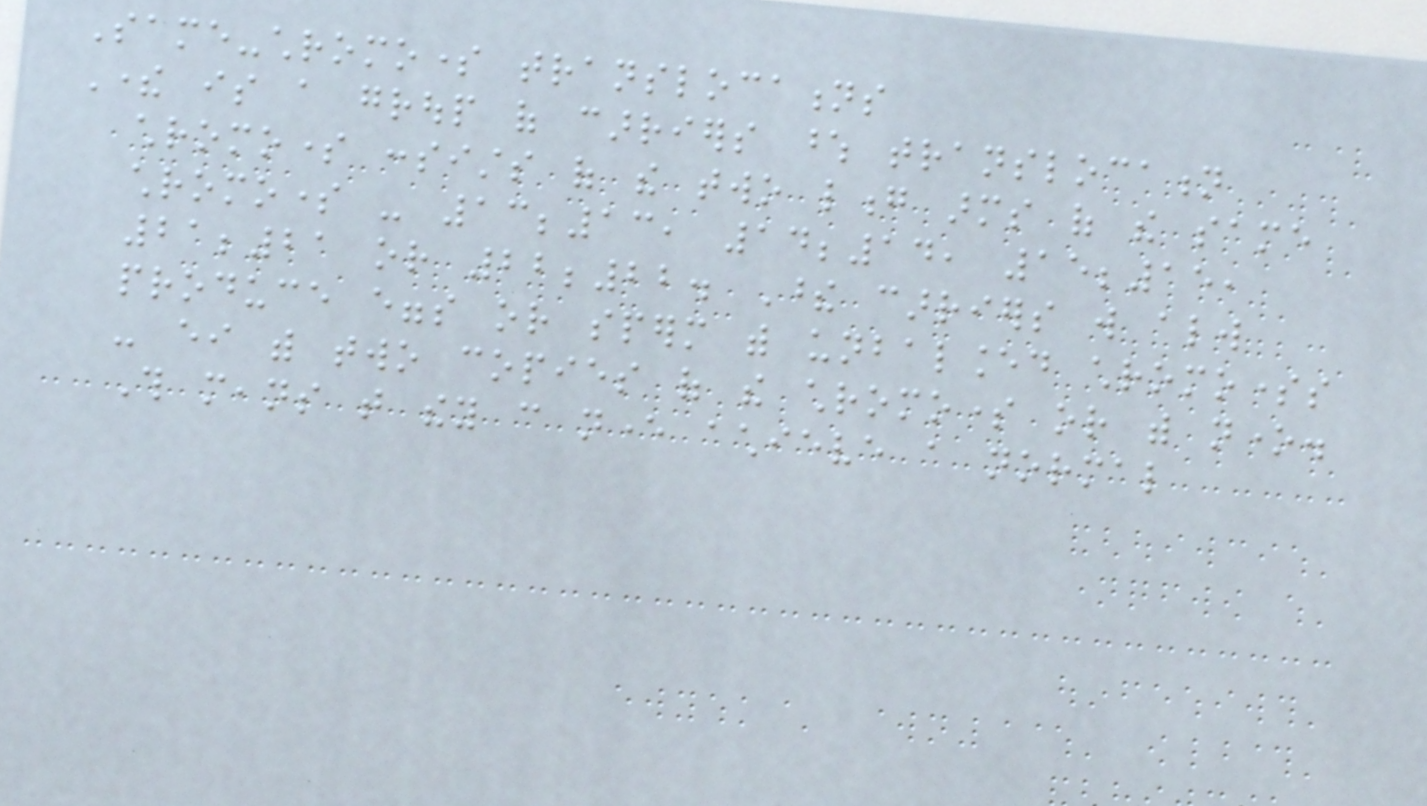Same-chromosome translocations
There is a group of carriers whose translocation
chromosome consists of the two long arms of the same
chromosome - 13;13, 14;14, 15;15,
21;21 or 22;22. These carriers will always
produce eggs or sperm with unbalanced chromosomes
- either with two copies of the chromosome or with none.
This means that they can never achieve a normal
